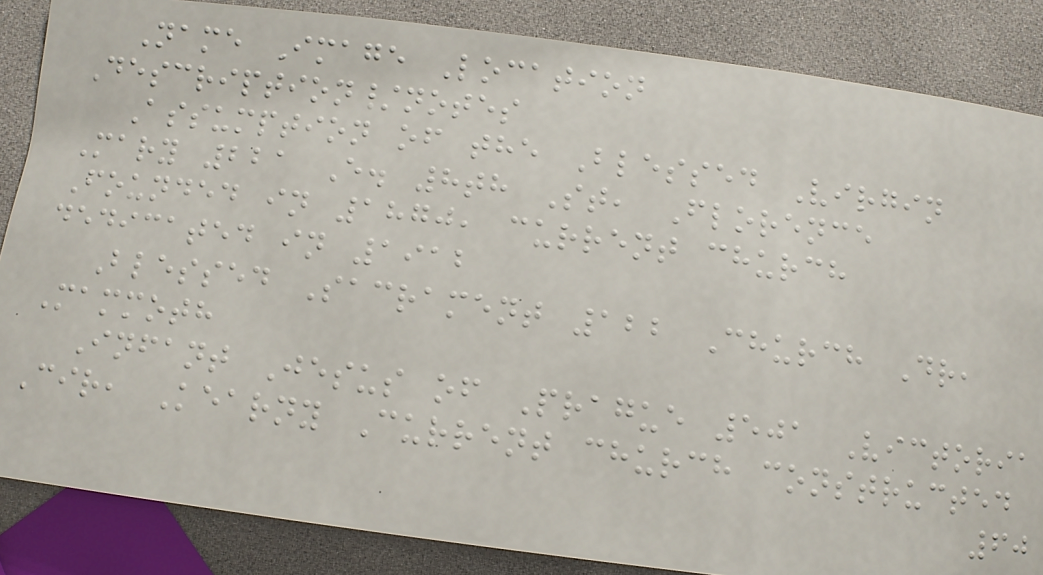Name Image Location
Description/notes
Assumption of the Blessed Virgin
Mary 221 E. 8th St, Florence
Founded in 1870, current church
dedicated in 1912
Blessed Sacrament 122 Church Dr,
Mammoth
Infant Jesus of Prague 501 Victoria
Cir, Kearny Current church constructed
60
